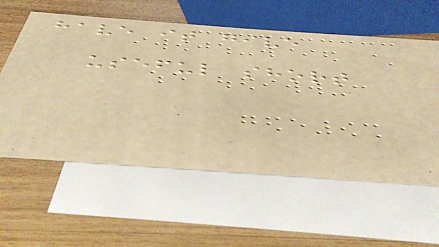have it give
useful short
